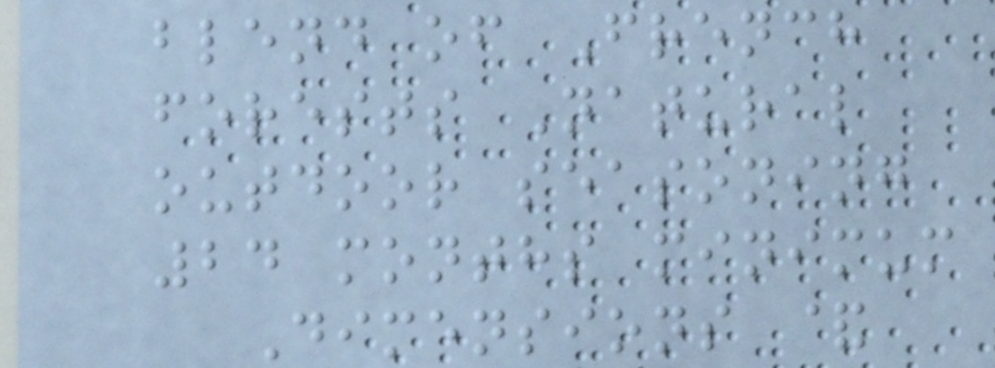blend of French
forests Natural
outdoor seasoning
24 months minimum
Dimensions &
